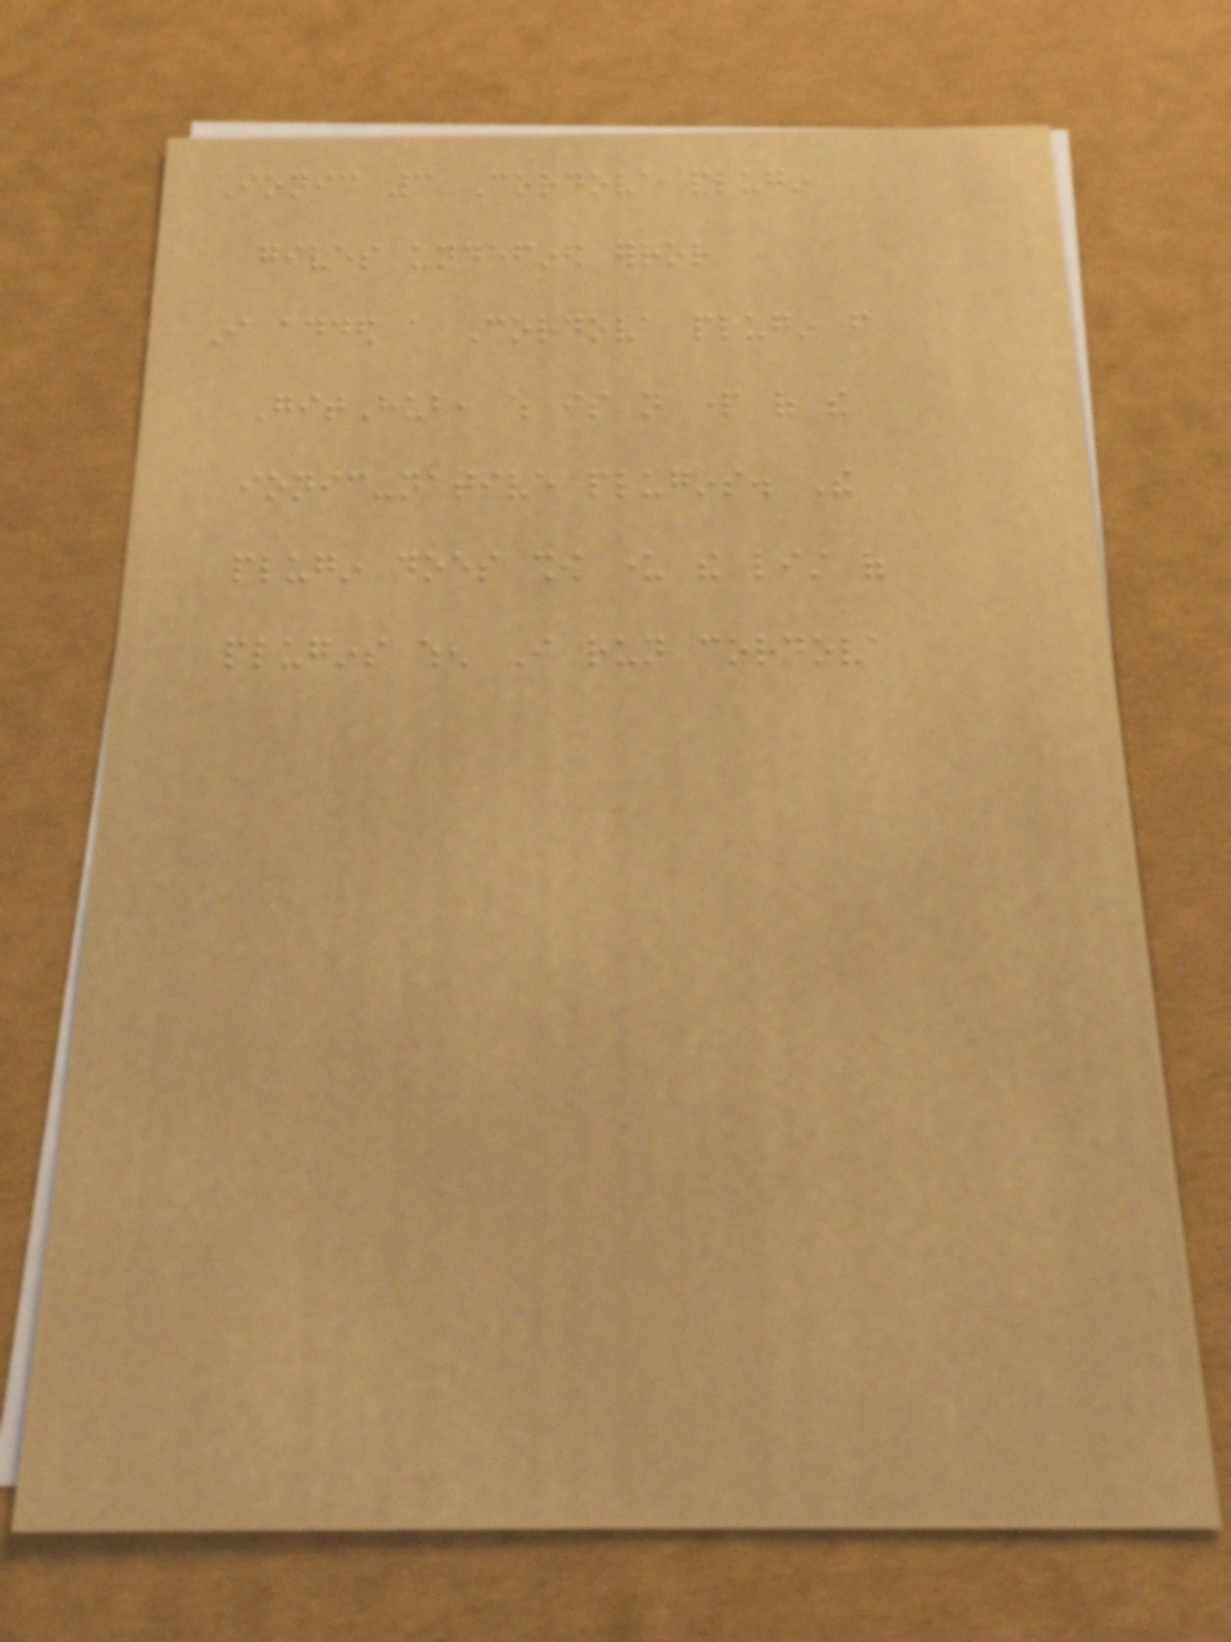Ionic 3 Cordova plugin
gives undefined error
I added a Cordova plugin from
GitHub, which is not part of the
ionic-native plugins. The
plugin does show under the list of
plugins when I run cordova
